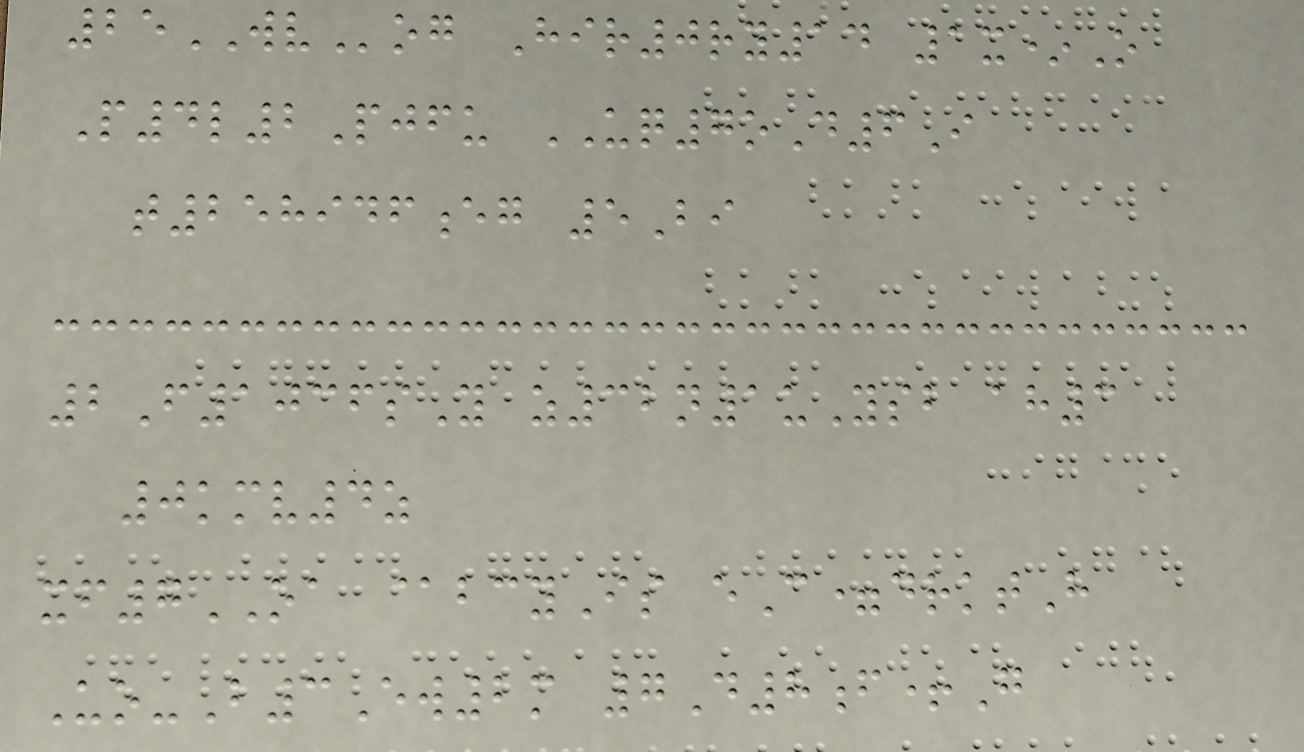25WVog Hir0ry14 1x*O
P4l2Pjfu UQ7oD6I
t258946eg 5Bi
2F1036sY z32n1uYsb ah3
0kmv4z
xf7OA @bcyIs eC=drktH
Uo-B3Ew2m 7D8f+G
